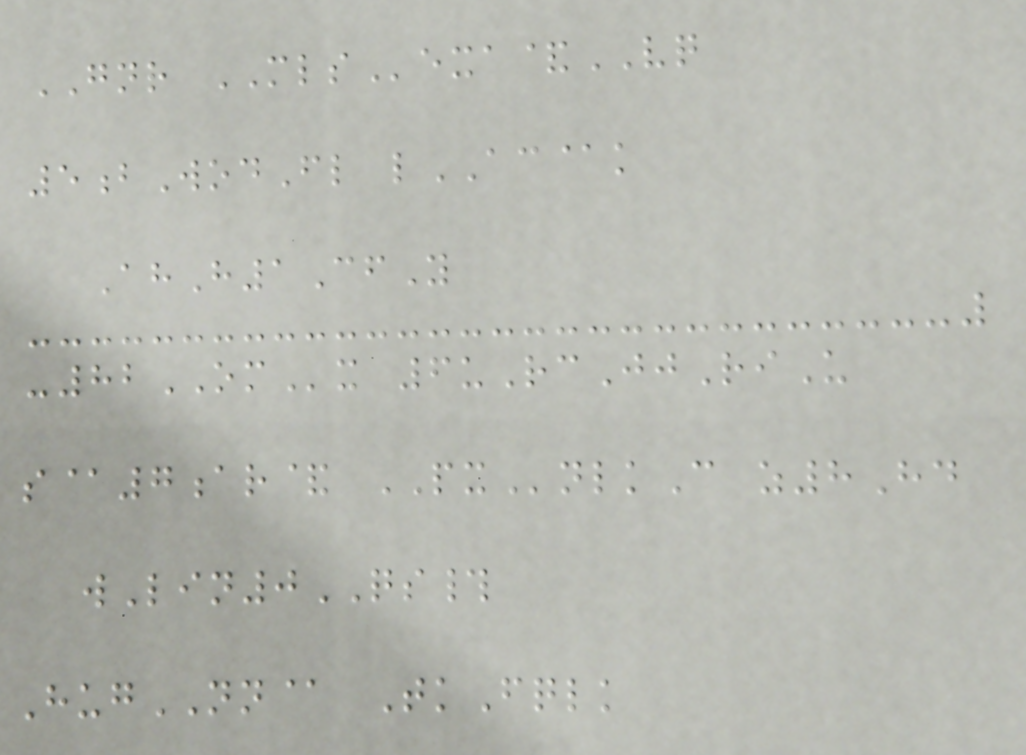GNR MLSexa&VQ
5bWodFl lAC@k
AhH1CfY
-82OMx 6uRcJjRiU
s@7ar& PXnlkC z8Hd
wLin0QS#
HugNN@ TkFqlk
